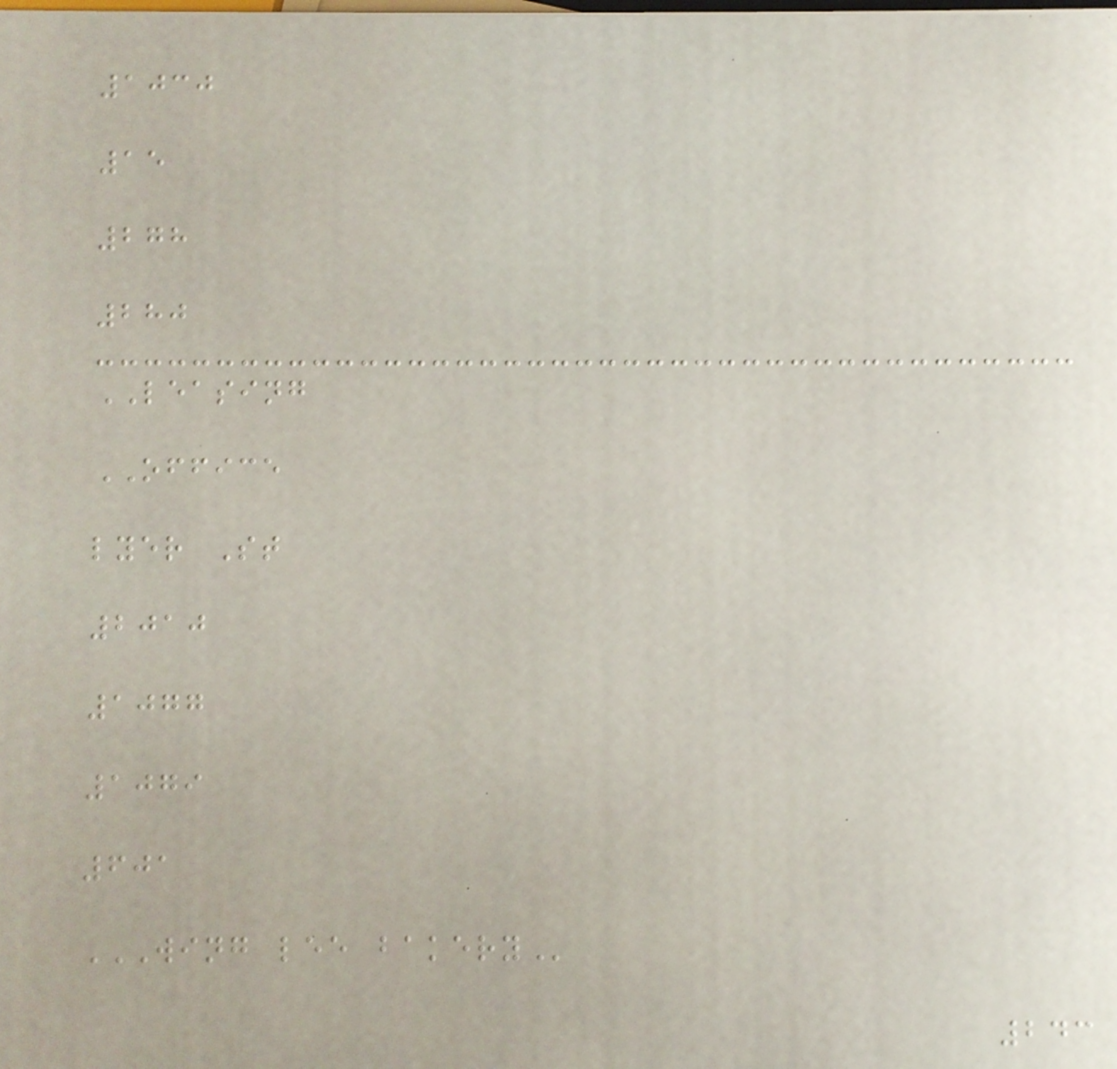1030
15
278
280
LEASING
OFFICE
lyer St
2010
1077
1079
601
WING LEE BAKERY
243
